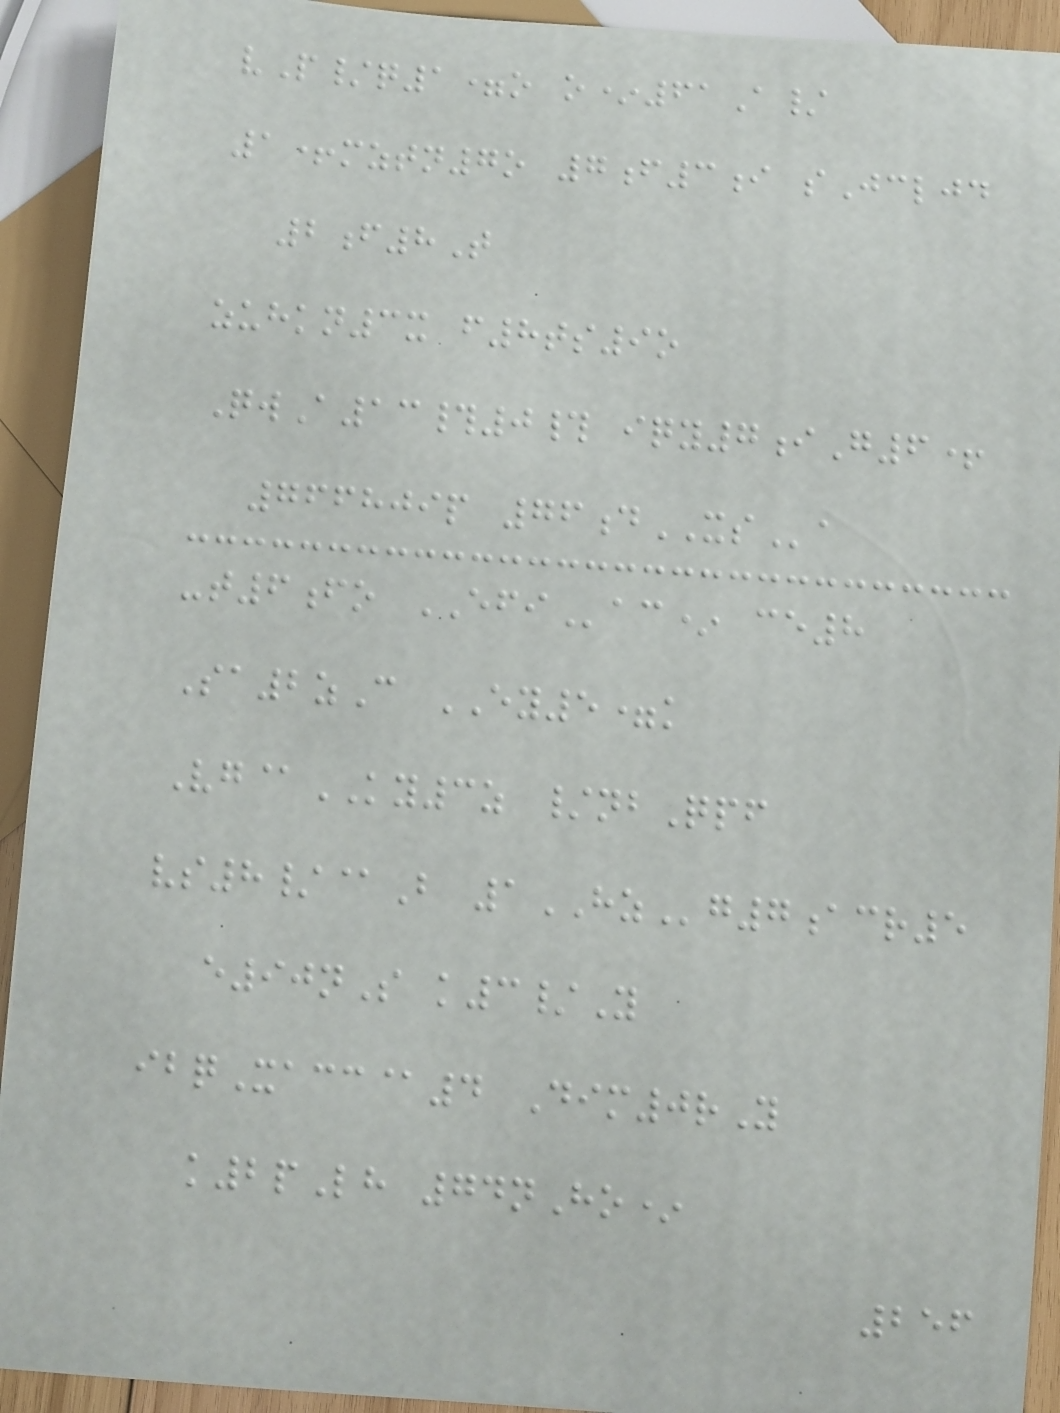vP/q1=o o*61A/
1+mztn7o 7f3i sJcljd
2f8T
zuhkn3x f8ts9o
QwA13#0# iqy7iG6+
766809p 76dXSa
-t6fo EFIac* ce8
Sa2zC EY5=k
Vg@KY3z /nbQpf
vs8/@B 1HZg7acr5
e90nS k3/Y
ibqXacc@4 Dim0rY
k2pLh 74nHo*
256
